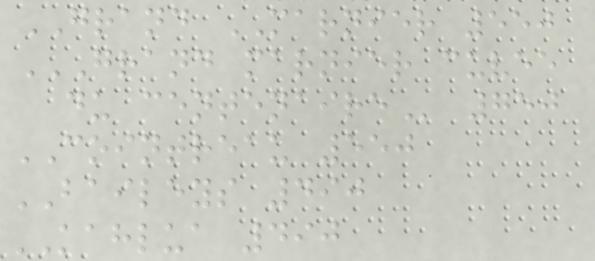GRAND MARNIER 550
GRAND MARNIER CUVEE
DU CENTENAIRE 750
COINTREAU 550
BAILEYS 490
KAHLUA 490
